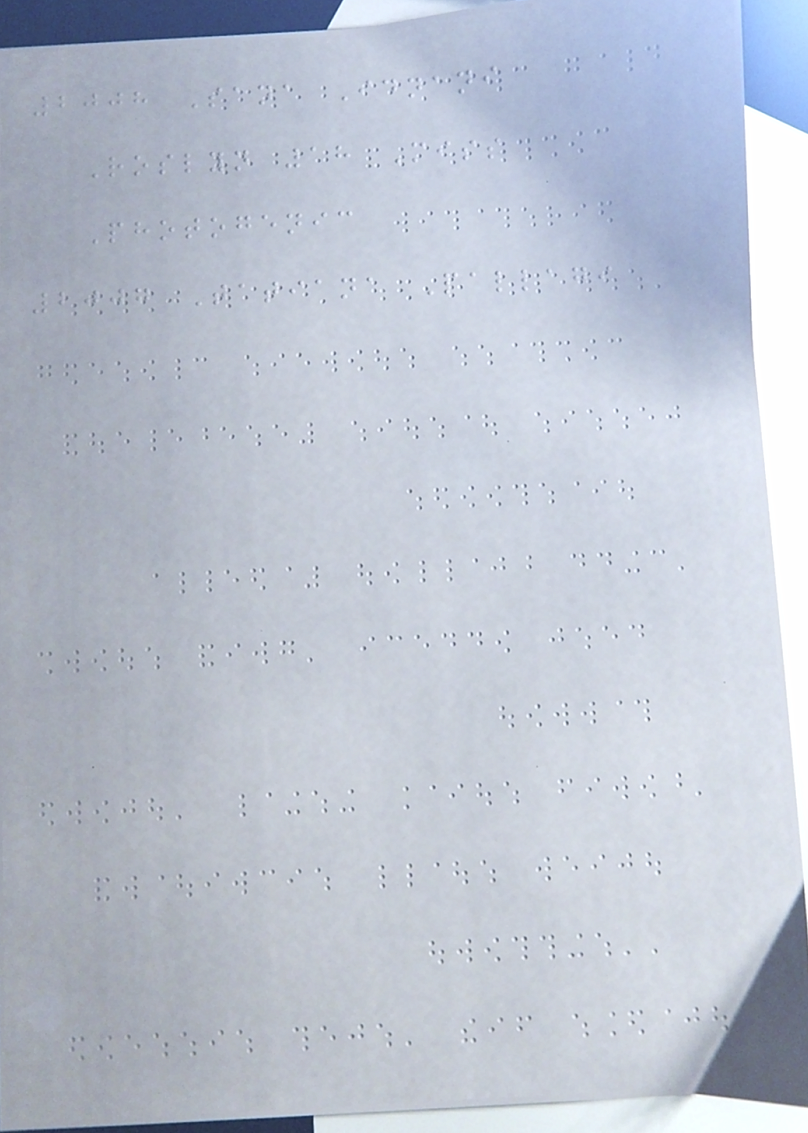2008 Sana Idnani
Roslyn 18 Miss
Photogenic
2007 Tatiana Pallagi
